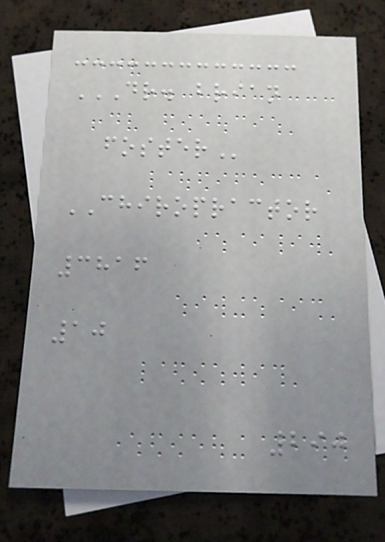DR. BRIAN
FOSTER
CHIROPRACTOR
3816
10
290
